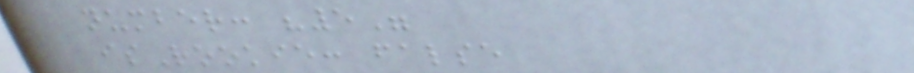number: "5"
isRookie: false
